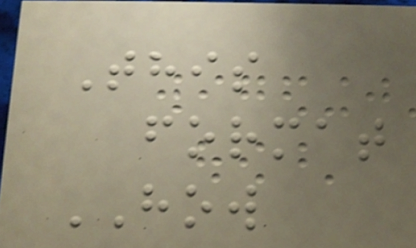This
format
HOW
